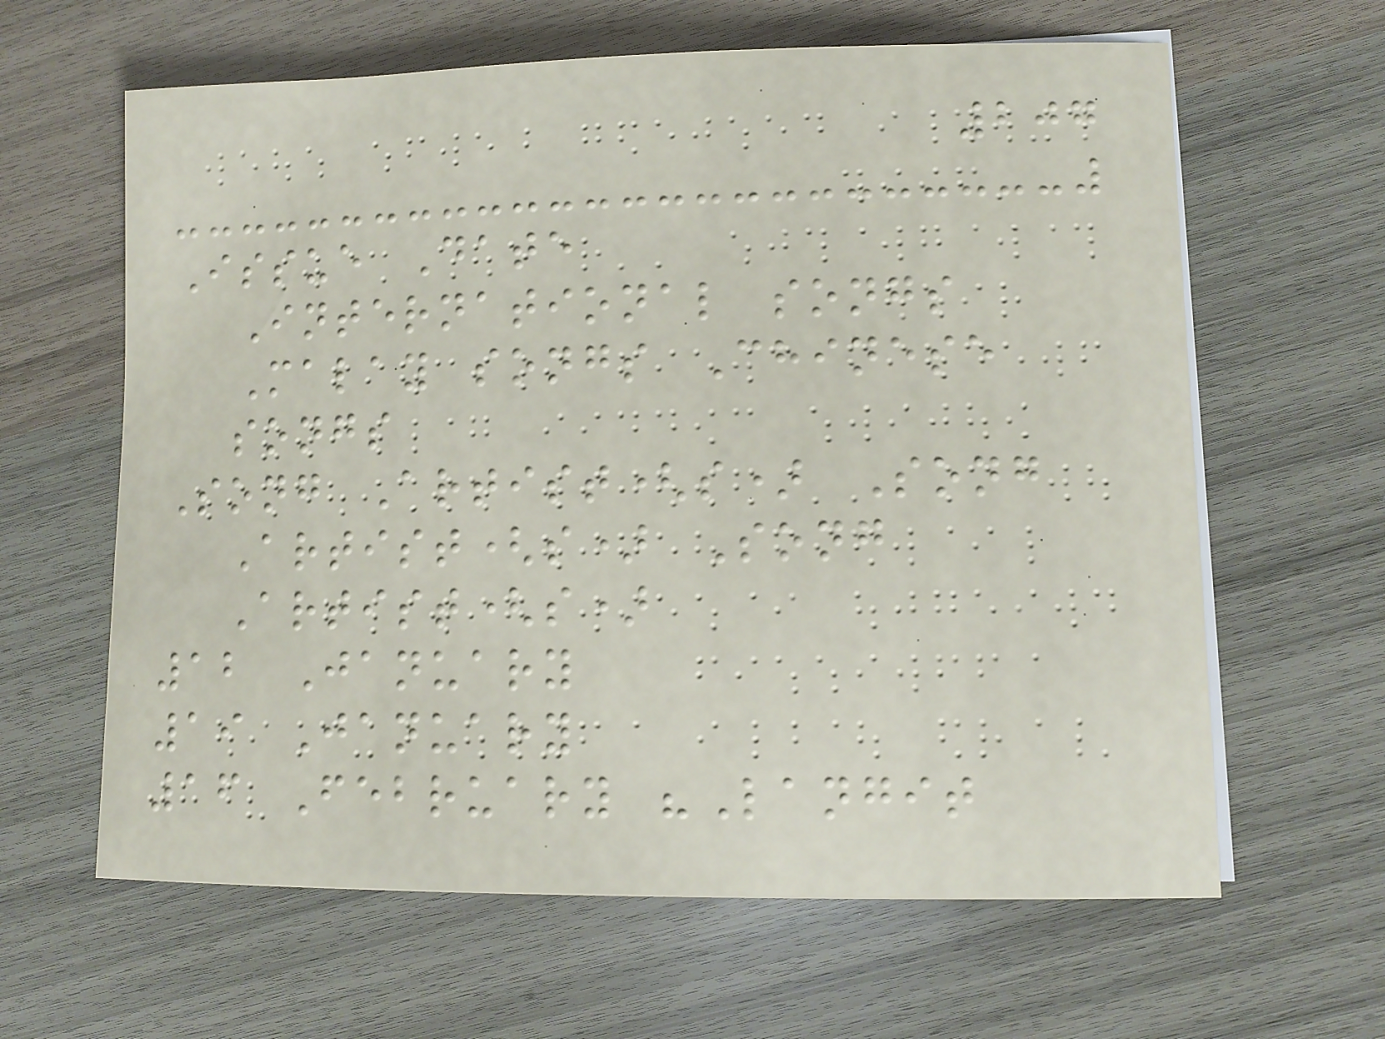207
Issue Date
International songs
Malay songs Chinese
songs
Song Artist(s) Song
Artist(s) Song
Artist(s)
12 January
19 January
16 February "Langit
